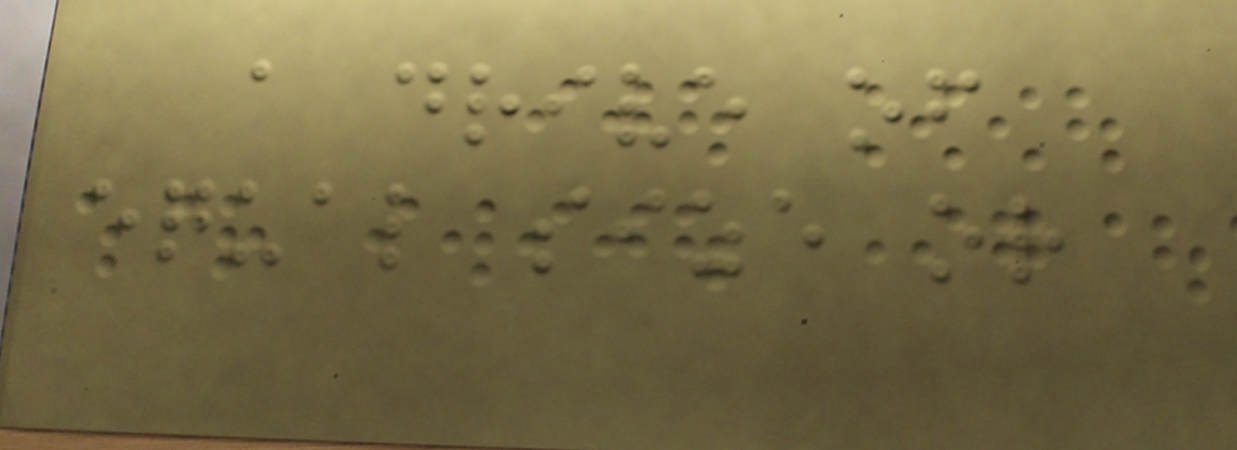a drive of
equal size or
